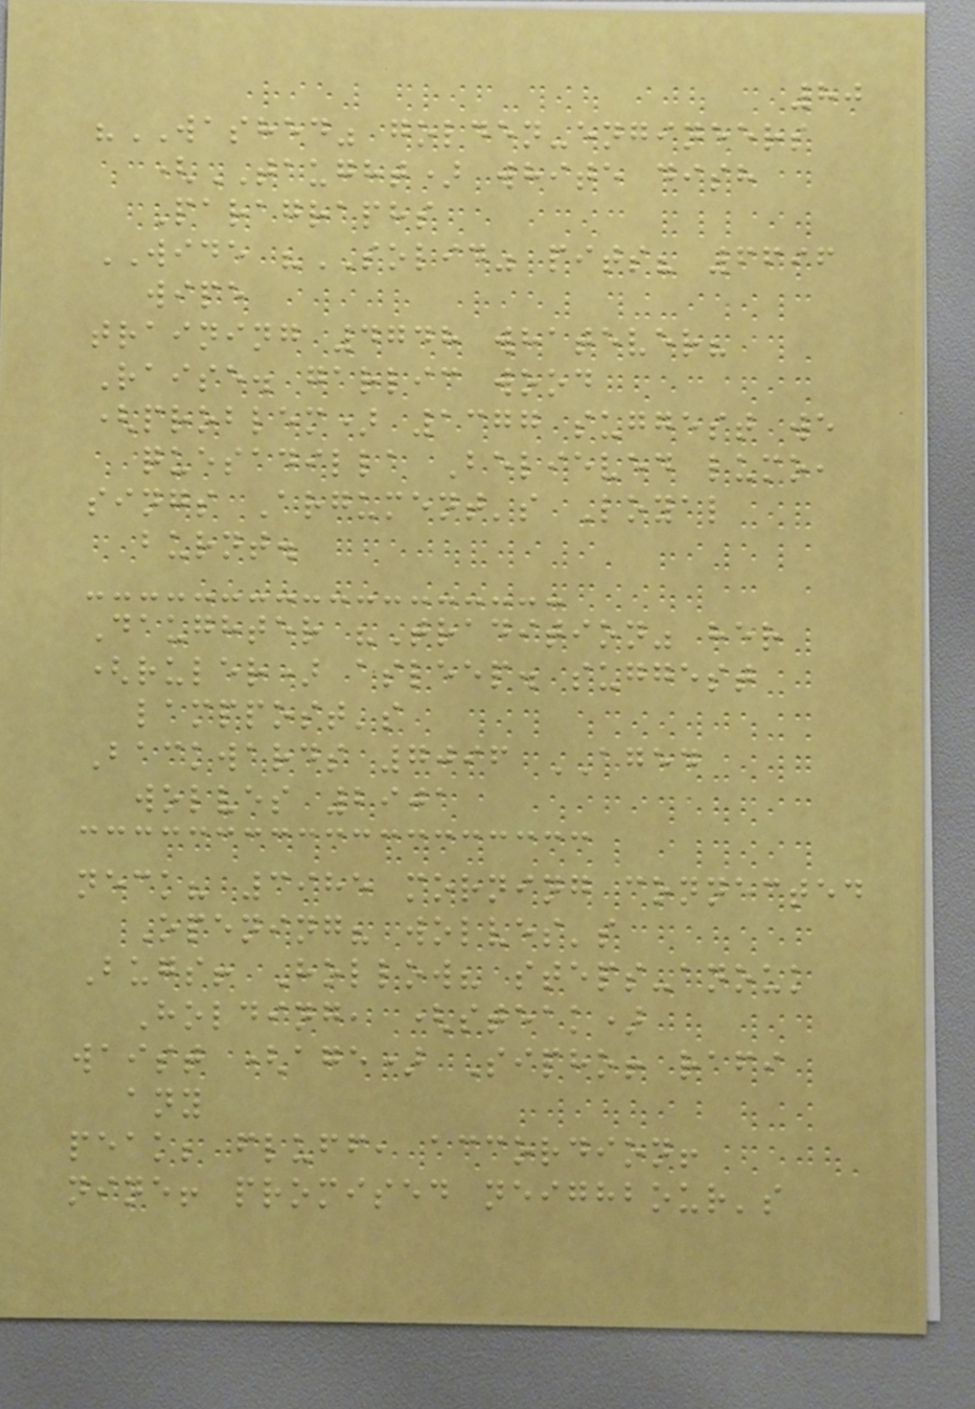80
"WASHED" golden-engineers
(TAUGHT) white dish
Paragraphs
WIDE "SOLID" pits? 6696
wipe
training 4748 whatever?
Raise. garlic wood
(problem) 1377 suggest we
quesadilla Believed lumo,
sings Argument's Loyal
burnt.
Daughter "Tradition" her
(ruler) asleep. suggest
lamppost's
Backwards 7096 AGED
wolves 2901
neck? 3985 morning connected
Opening? wolves's
Bugs! Hollow? steps-anouk
Holding, (steak)
waist (age) Sipho! rafi
any
peak; fluff, accordion!
nine! promised neighbour's
